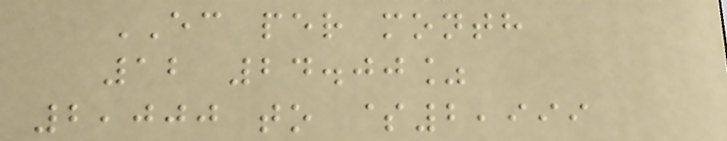EC per month
12 24.00%
2,000 to $2,999
